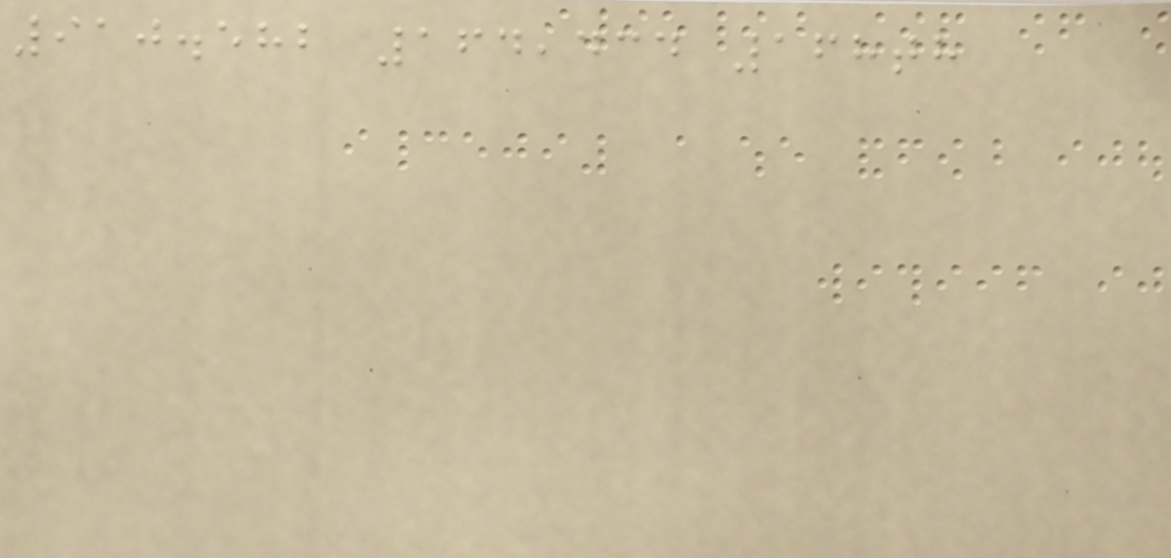910.582 164,434 168th
